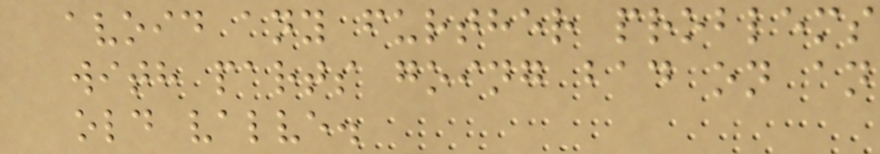avoid any further problems
with parts going bad on an
old valve.
